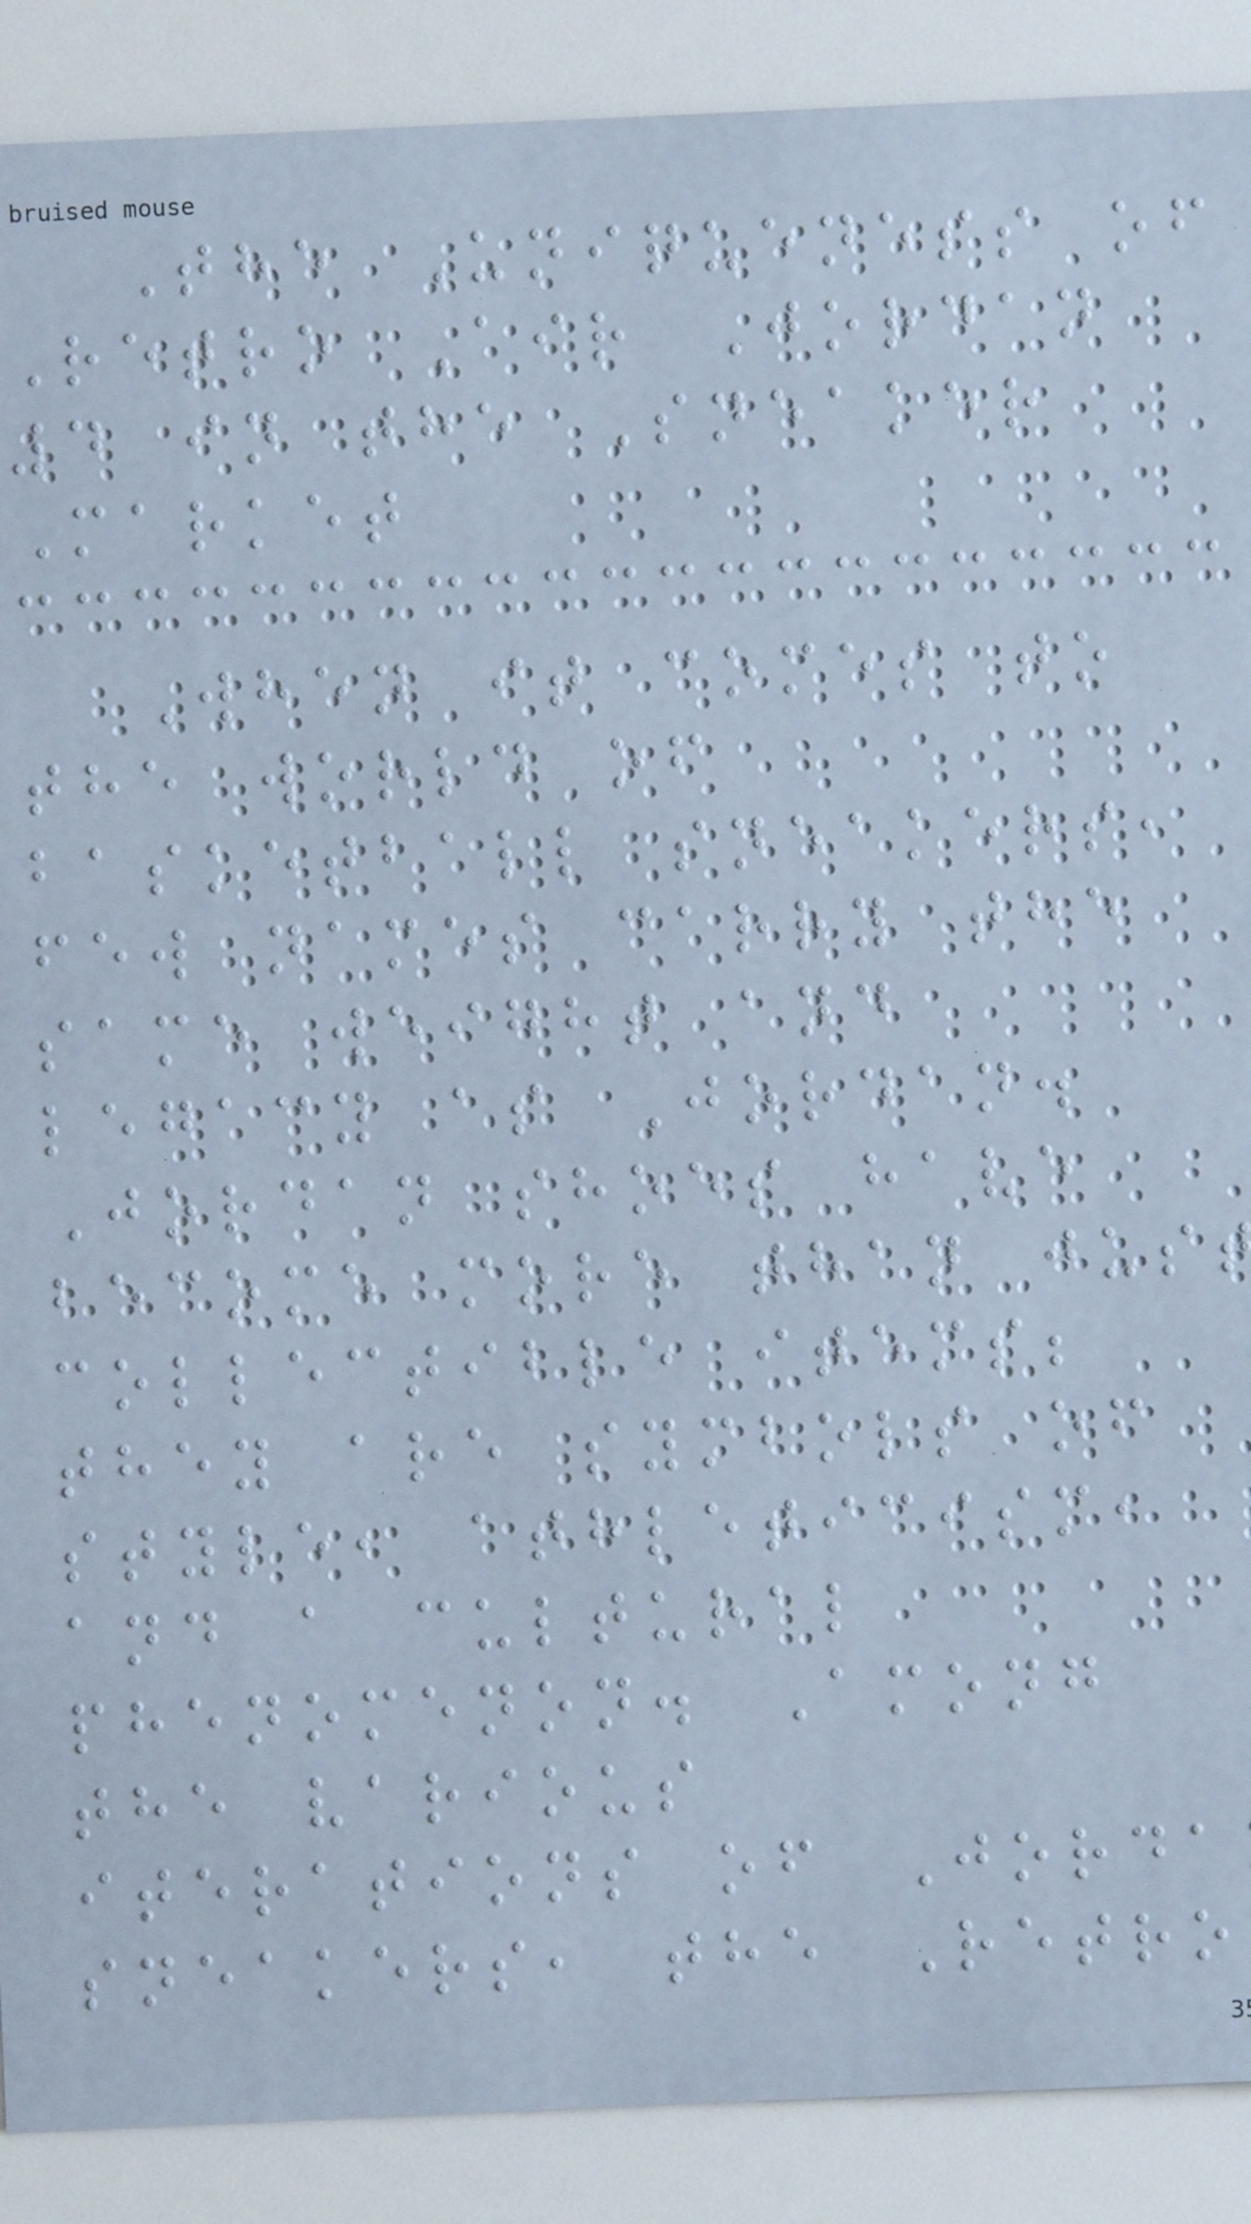The Uniqueness of
Retro Air Jordan
4 in the Sneaker
Market
When it comes to
the world of
basketball sneakers,
few names carry the
same weight and
legacy as Jordan.
Jordan shoes have
become more than jus
collectible items;
they are symbols of
style, athleticism,
and a cultural
phenomenon. Among
the various
iterations of Jorda
sneakers, the Retro
